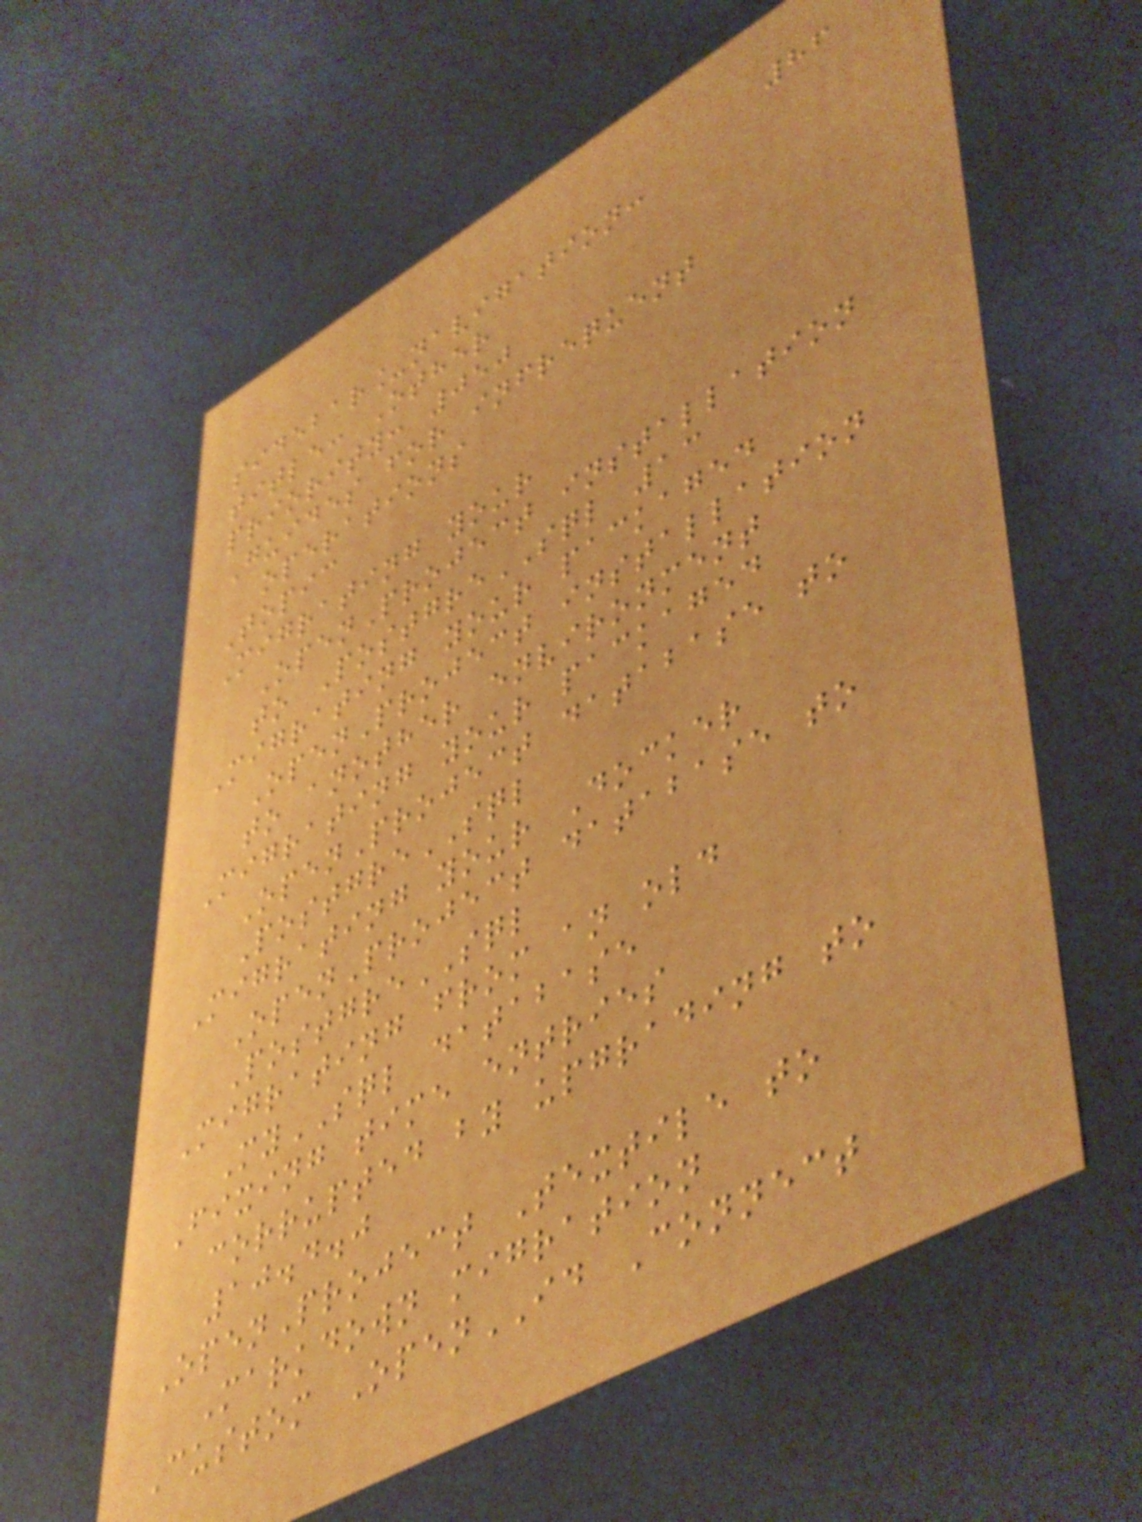86
sidebar_navigation:
title: Other
priority: 050
Guides for infrequent
operations
Topic
Migrating your
OpenProject installation
to PostgreSQL 13
Migrating your packaged
OpenProject installation
to another environment
Migrating your packaged
OpenProject database to
PostgreSQL
Migrating your Docker
OpenProject database to
PostgreSQL
Migrating from an old
MySQL database
Fixing time entries
corrupted by upgrading to
10.4.0
OpenProject Textile to
Markdown migration
Custom OpenID Connect
